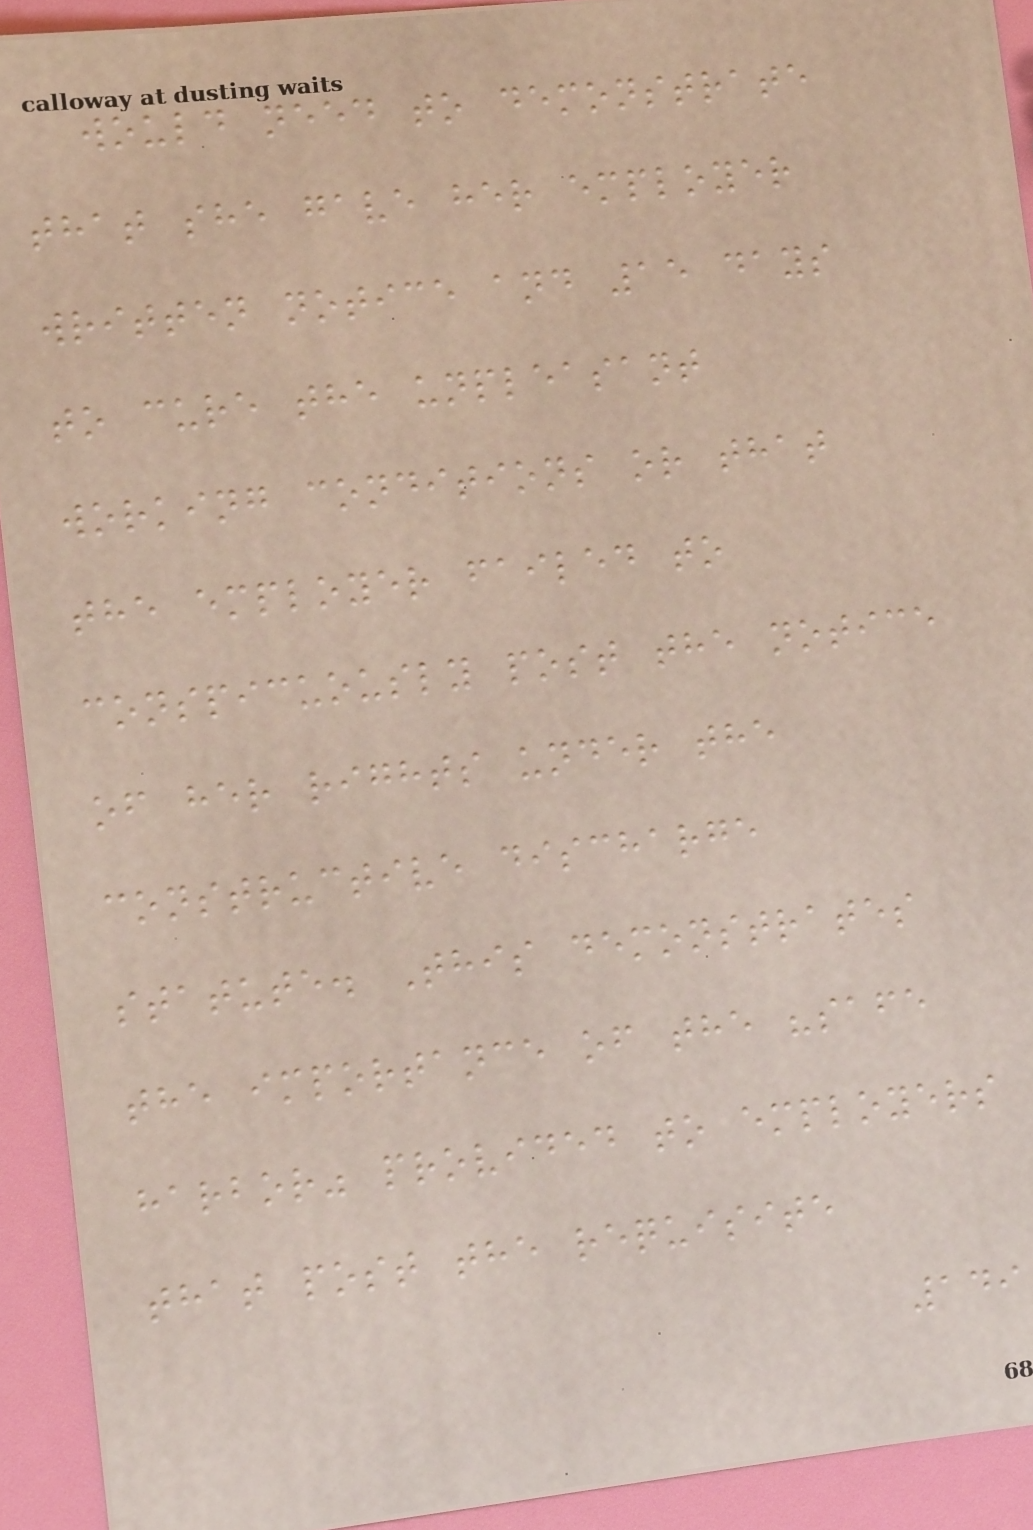would need to demonstrate
that she gave her employer
written notice and 15 days
to cure the unpleasant
working conditions or that
the employer failed to
conspicuously post the notice
of her rights under the
constructive discharge
statute. This demonstrates
the importance of the "safe
harbor" provided to employers
that post the requisite
149
